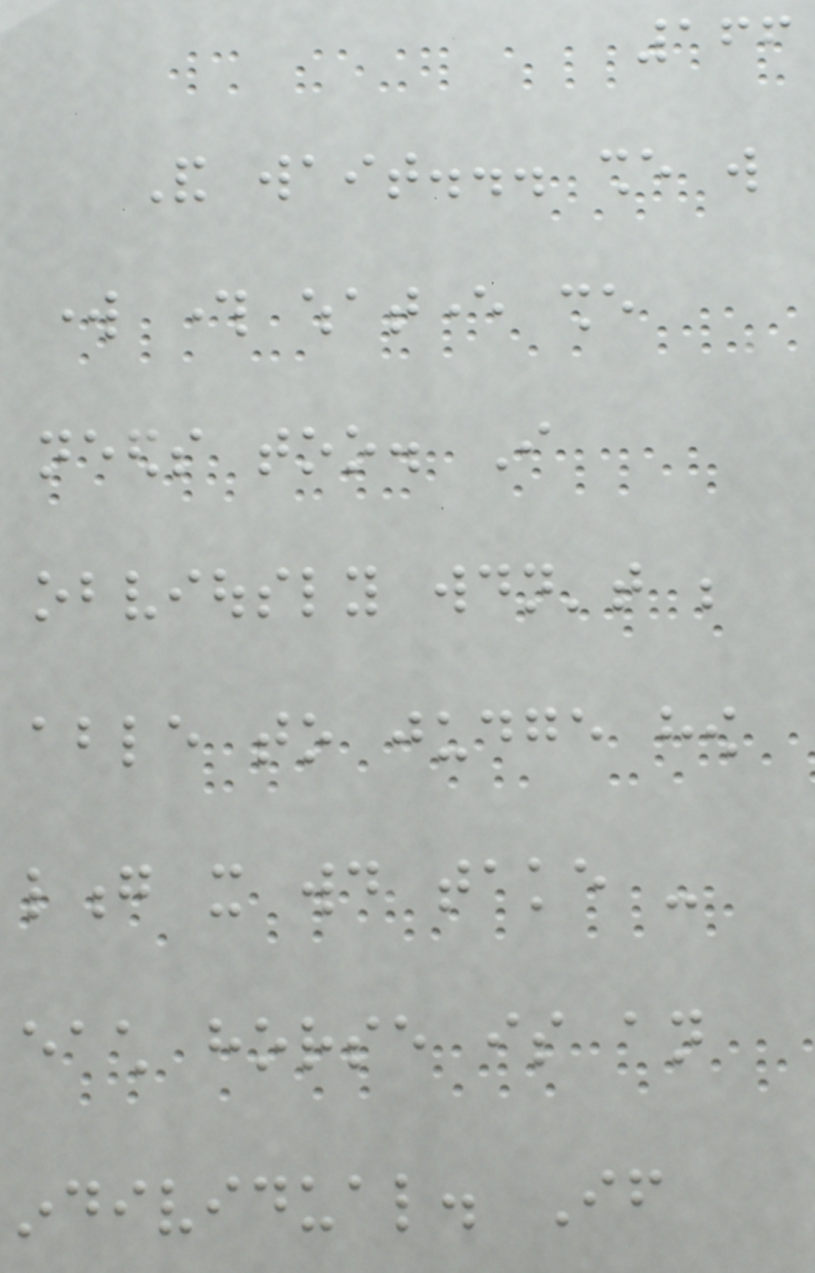166
And wait... she will
work through whatever she
needs too. I
obviously wouldn't be
able to judge how
long it would take -
each horse is an
individual. If
